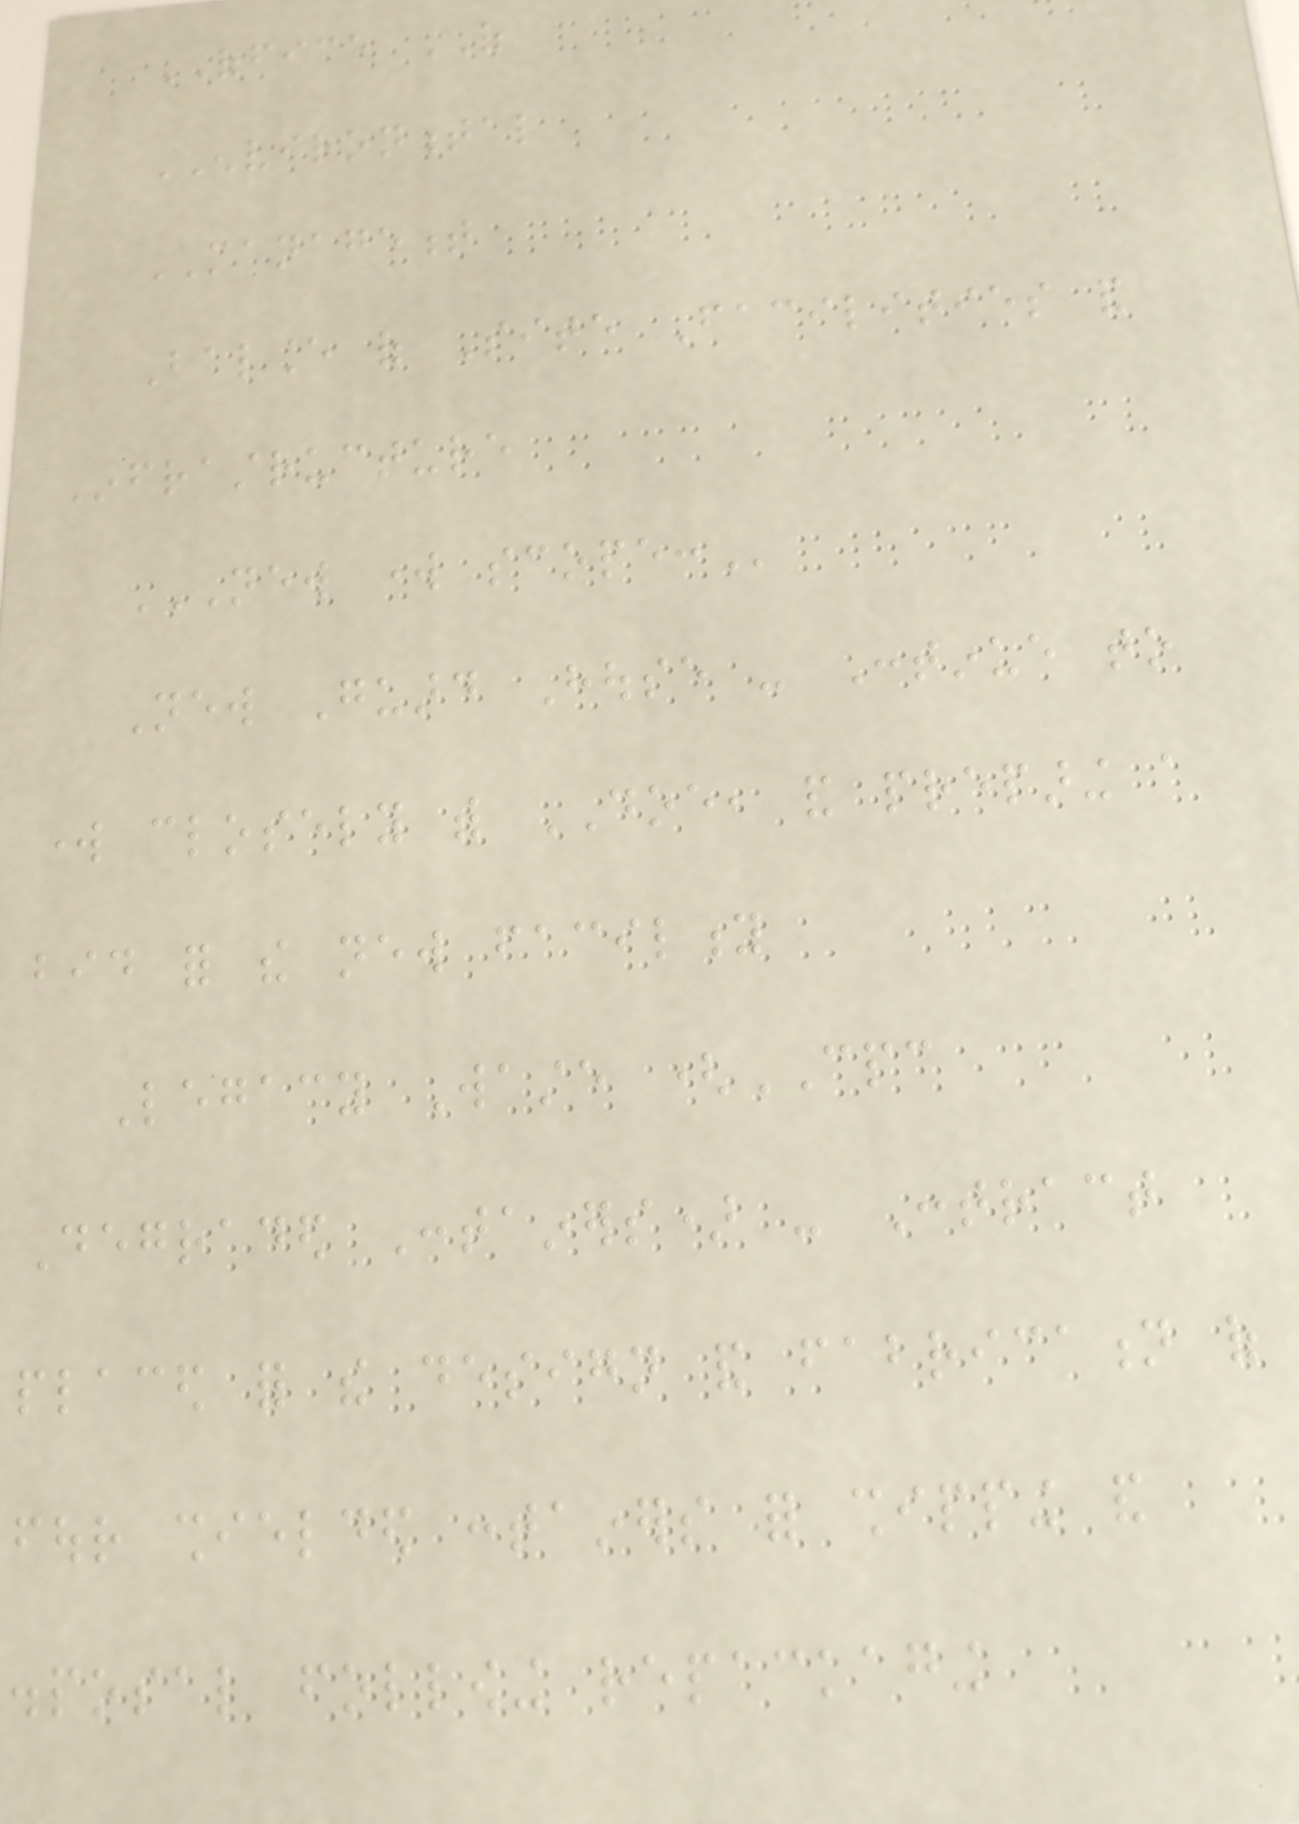OFFICE OF
ENVIRONMENTAL
MANAGEMENT
Balance of Site Facilities and
Infrastructure
NEW WORK SCOPE:
New Guard House - Continue to
work closely with DOE, and preparing a
bid for the new facility
Legacy Waste (CPC
Degraded Containers) - Contract
placed for the design and fabrication of
four shielded containers for shipping and
disposal following repackaging
